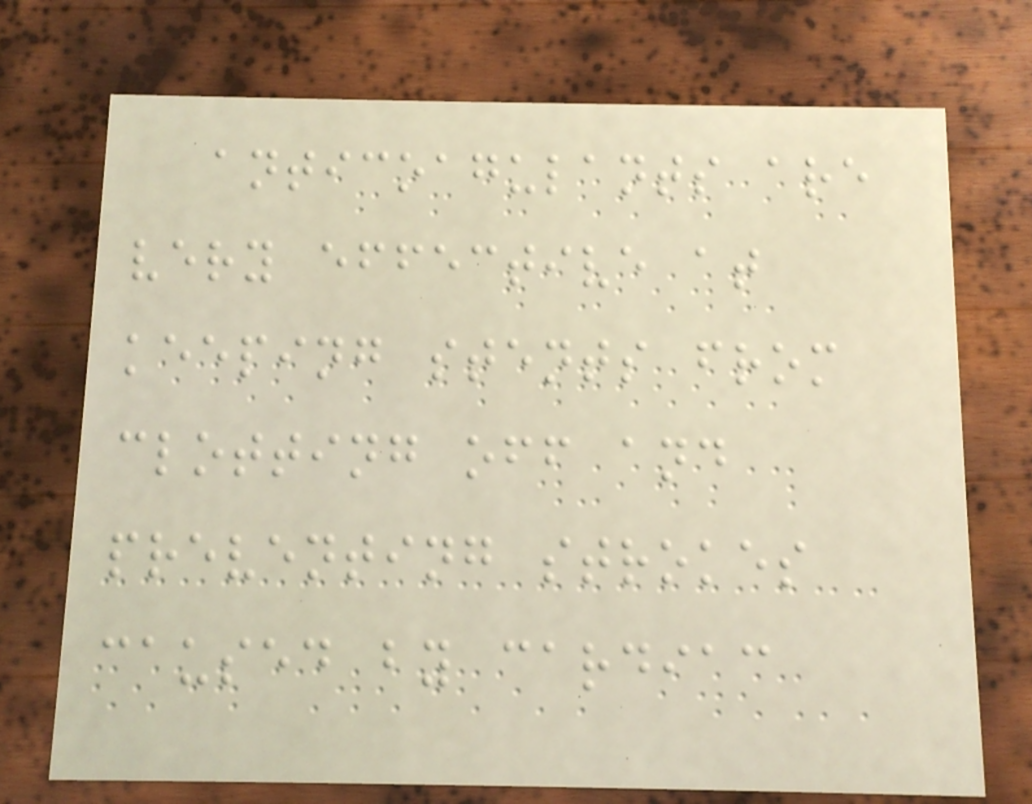anticoagulants are
very effective at
keeping stents from
clotting off and
preventing strokes
caused by cardiac
